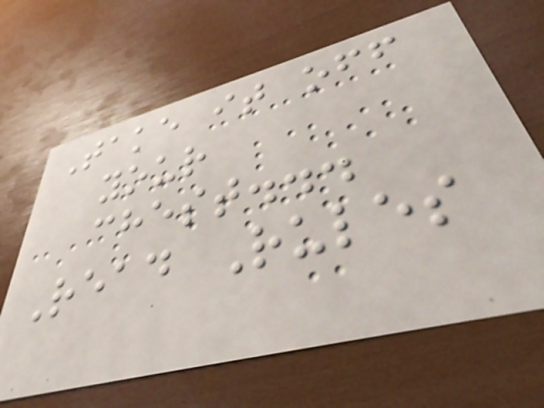Take it off
your
chest...
Read Rules
